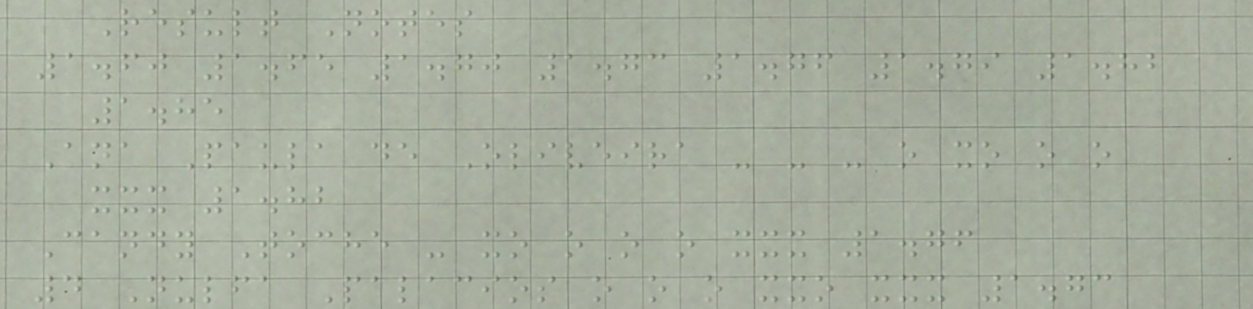Result Notes
1.60 1.65 1.70 1.73 1.76 1.79 1.82
1.85
Ana Paula de Oliveira - - - o xo o o
xxx 1.82
Candy Toche - xo o o o xxx 1.76
4 Nulfa Palacios o o o xxo xxx 1.73
